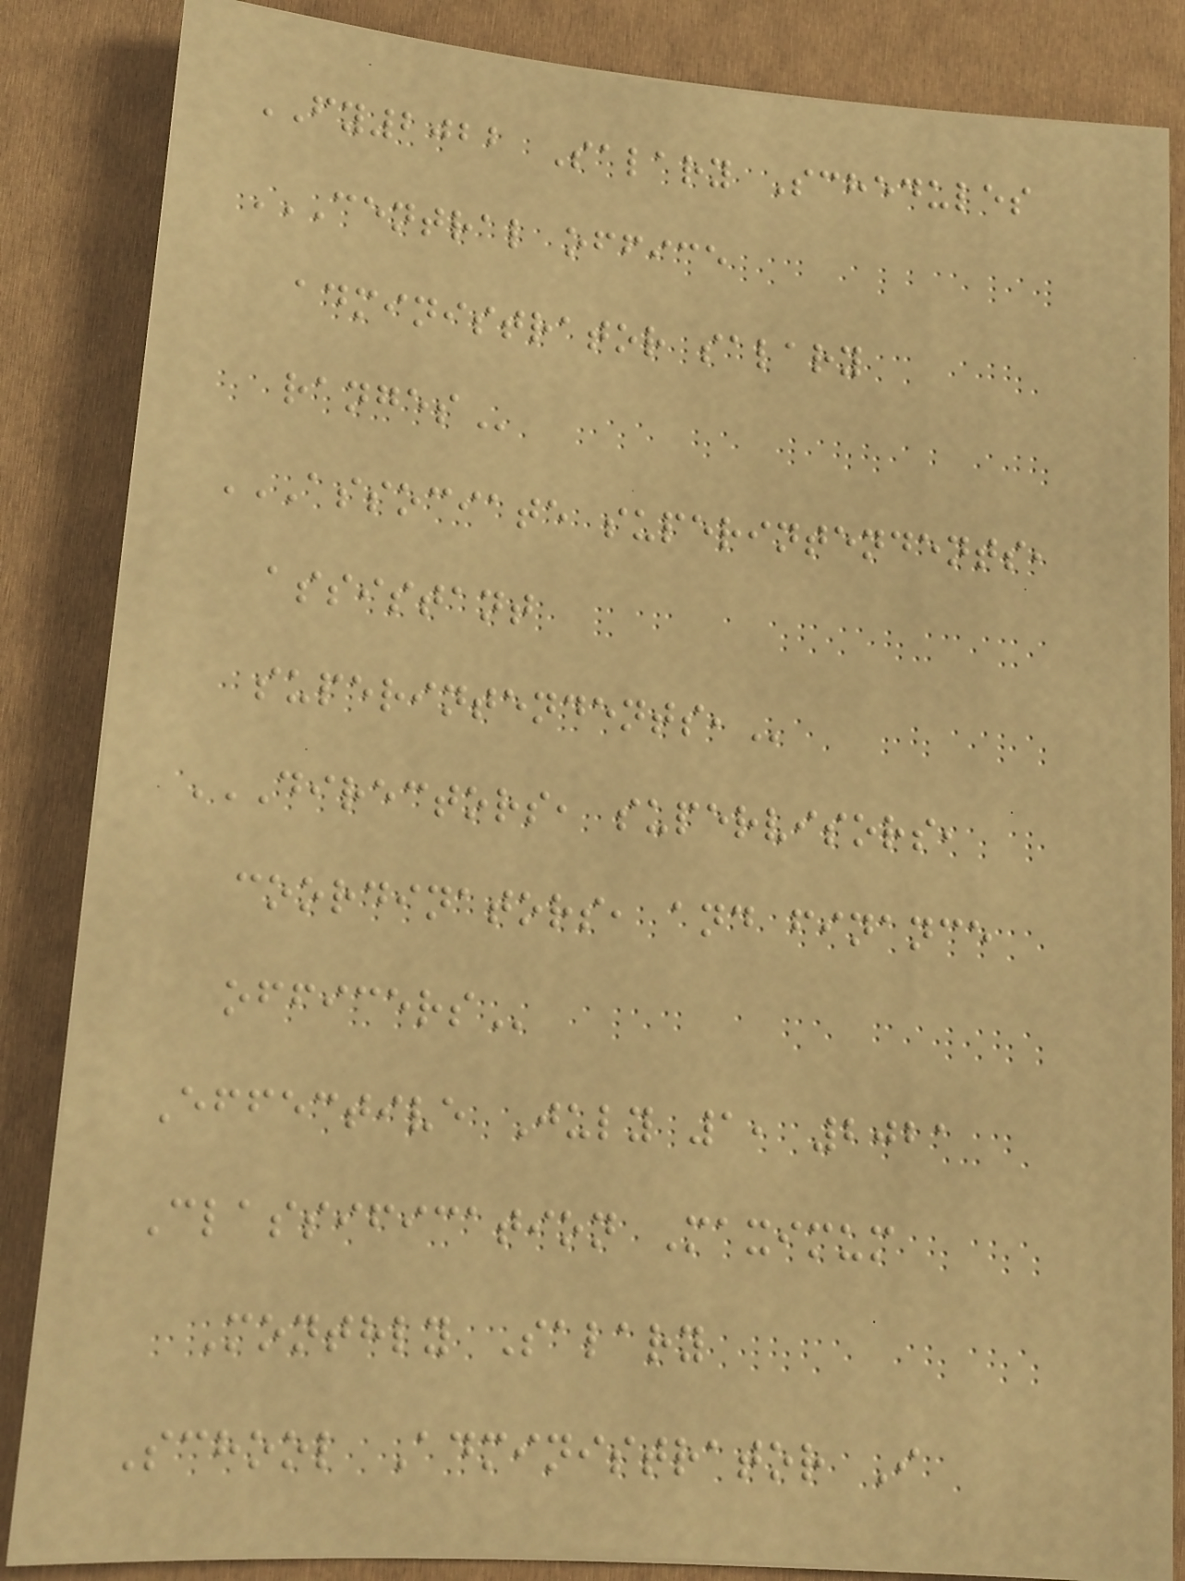FY2022 Salary Schedules
CENTRAL OFFICE
ADMINISTRATOR SALARY
RANGES
ASSOCIATE SUPERINTENDENTS,
ASSISTANT
SUPERINTENDENTS,
DIRECTORS, SUPERVISORS,
COORDINATORS, AND FINANCE
OFFICERS
Effective July 1, 2021
Classification Maximum
Monthly Salary
School Administrator I
